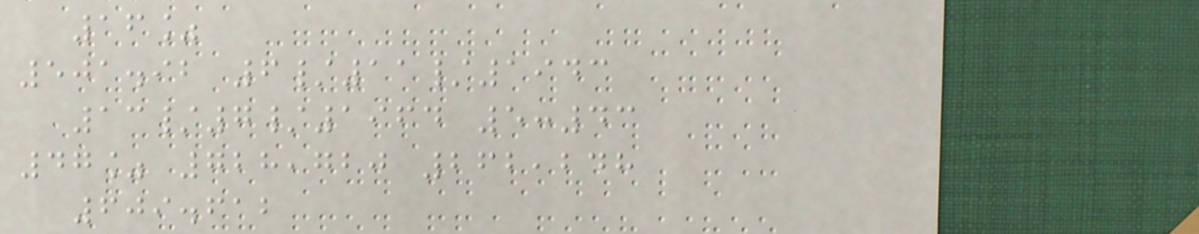16%
501.92 6/11/1943
13/7/1964 5:43
47% 728,720 262,248
609.612
